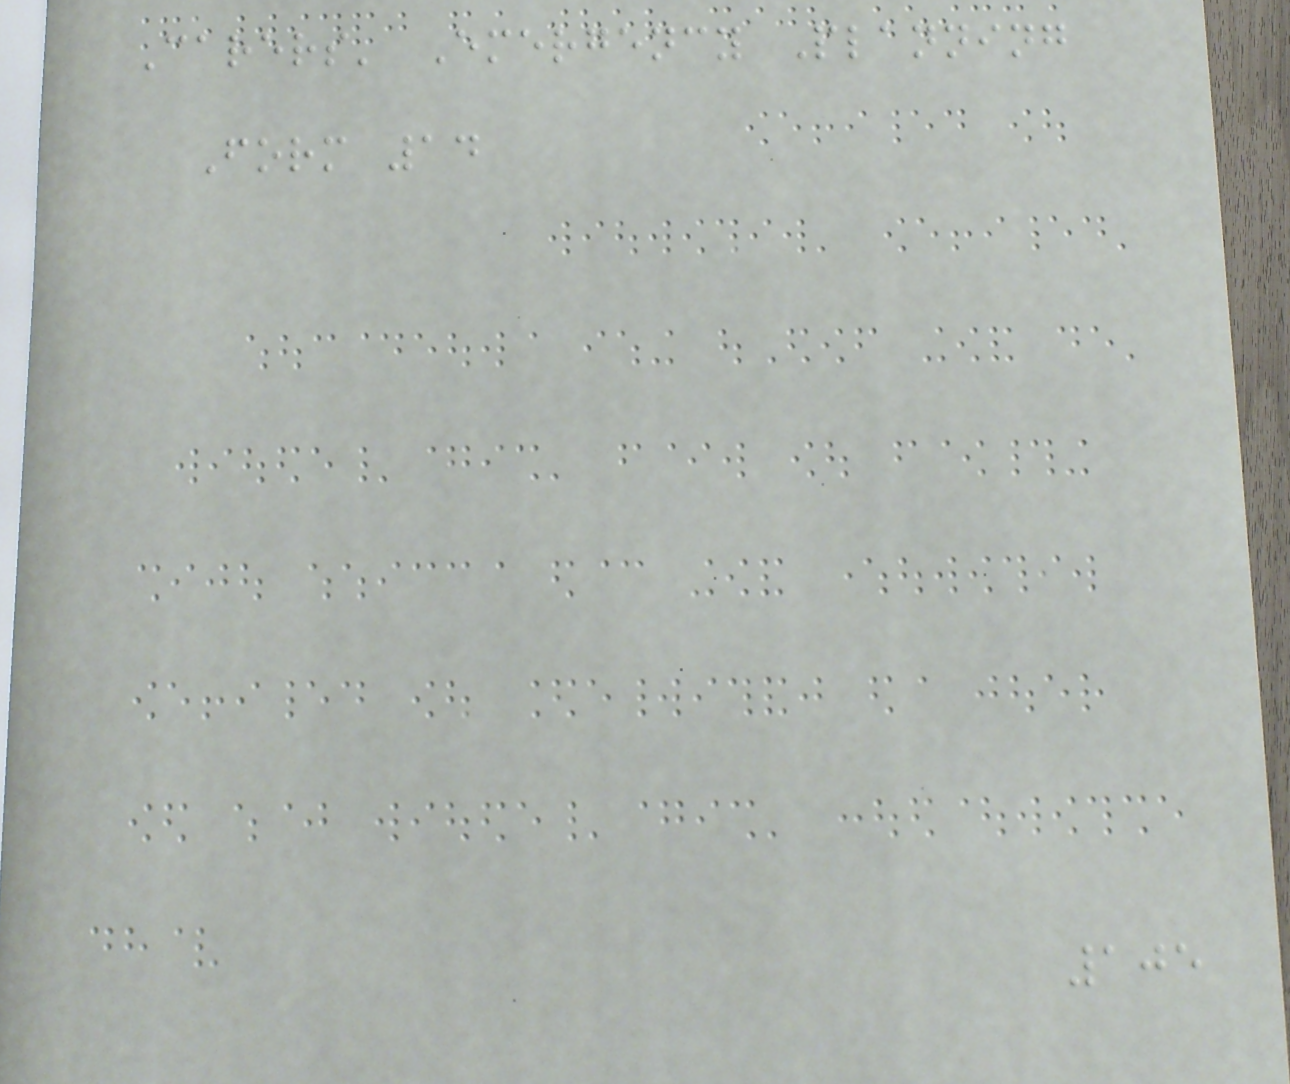Carers' Emergency Planning
Form 14
105
